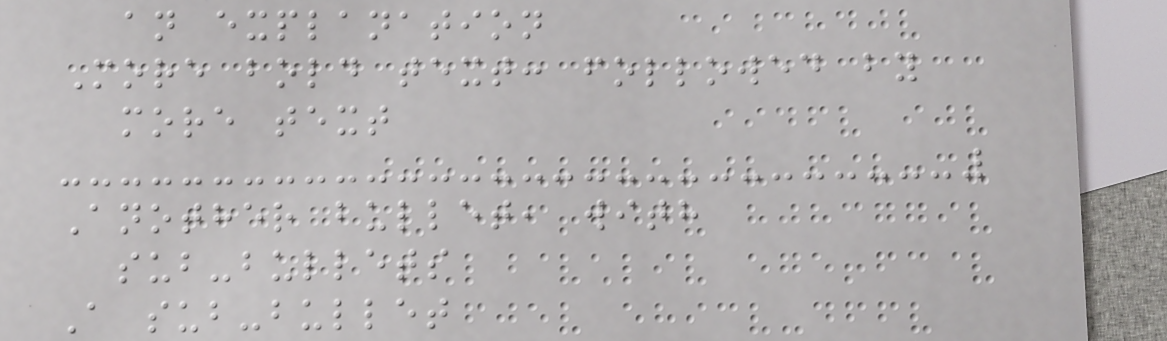an explanation
More bold text: followed by
more text
Another bullet, with
sub-bullets
A sub-bullet
